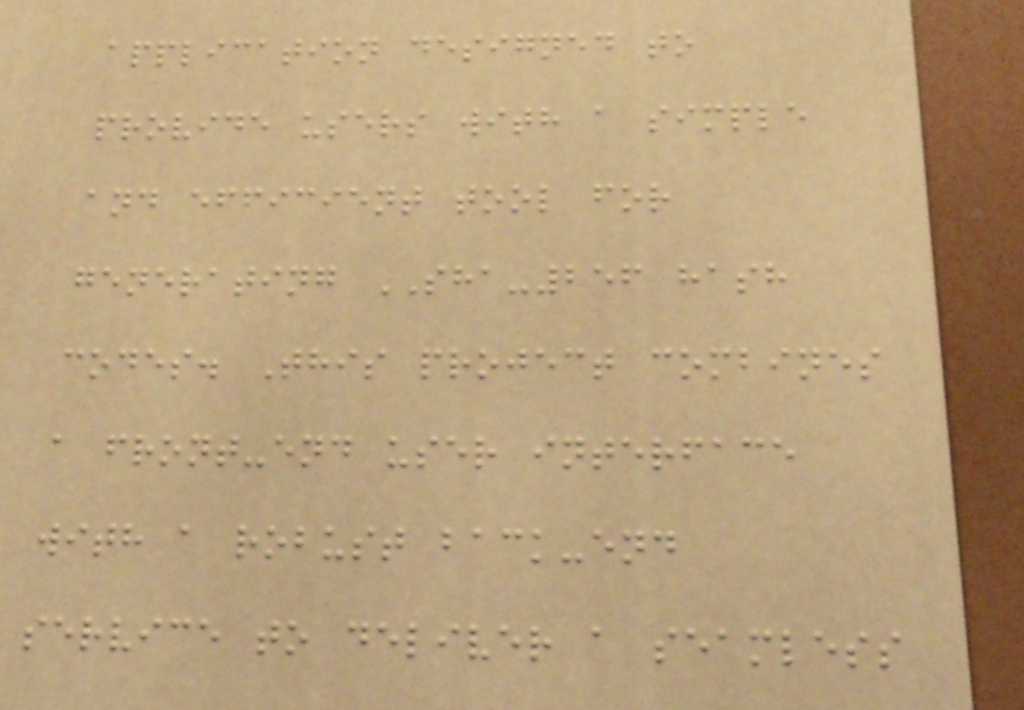application designed to
provide users with a simple
and efficient tool for
generating SHA-256 hash
codes. This project combines
a front-end user interface
with a robust back-end
service to deliver a seamless
